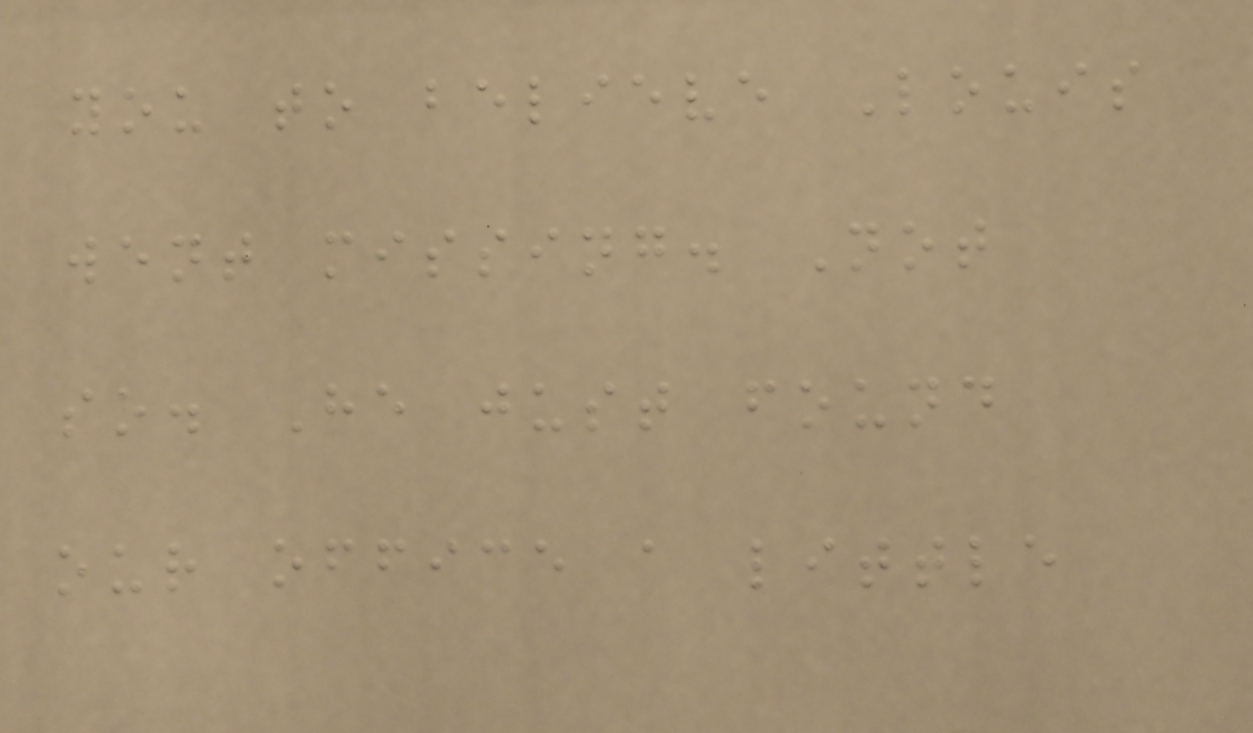you to believe Louis
went missing. Not
so. He just found
our office a little
